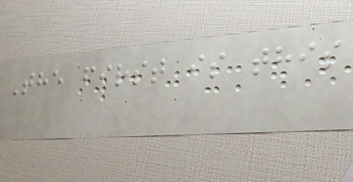The first is this
